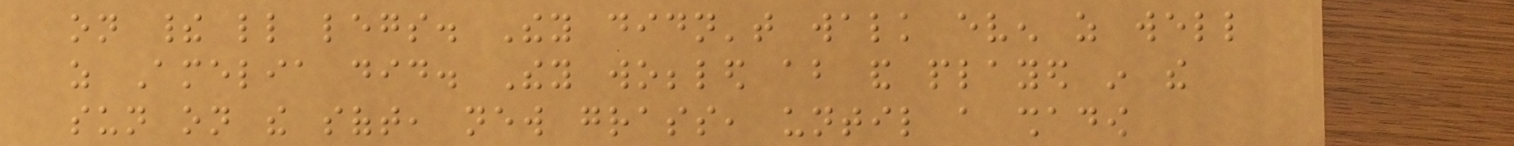on their little legs. They didn't walk even as well
as Amelia did. They wobbled about and played in the
sun on the soft, new grass, until a shadow
